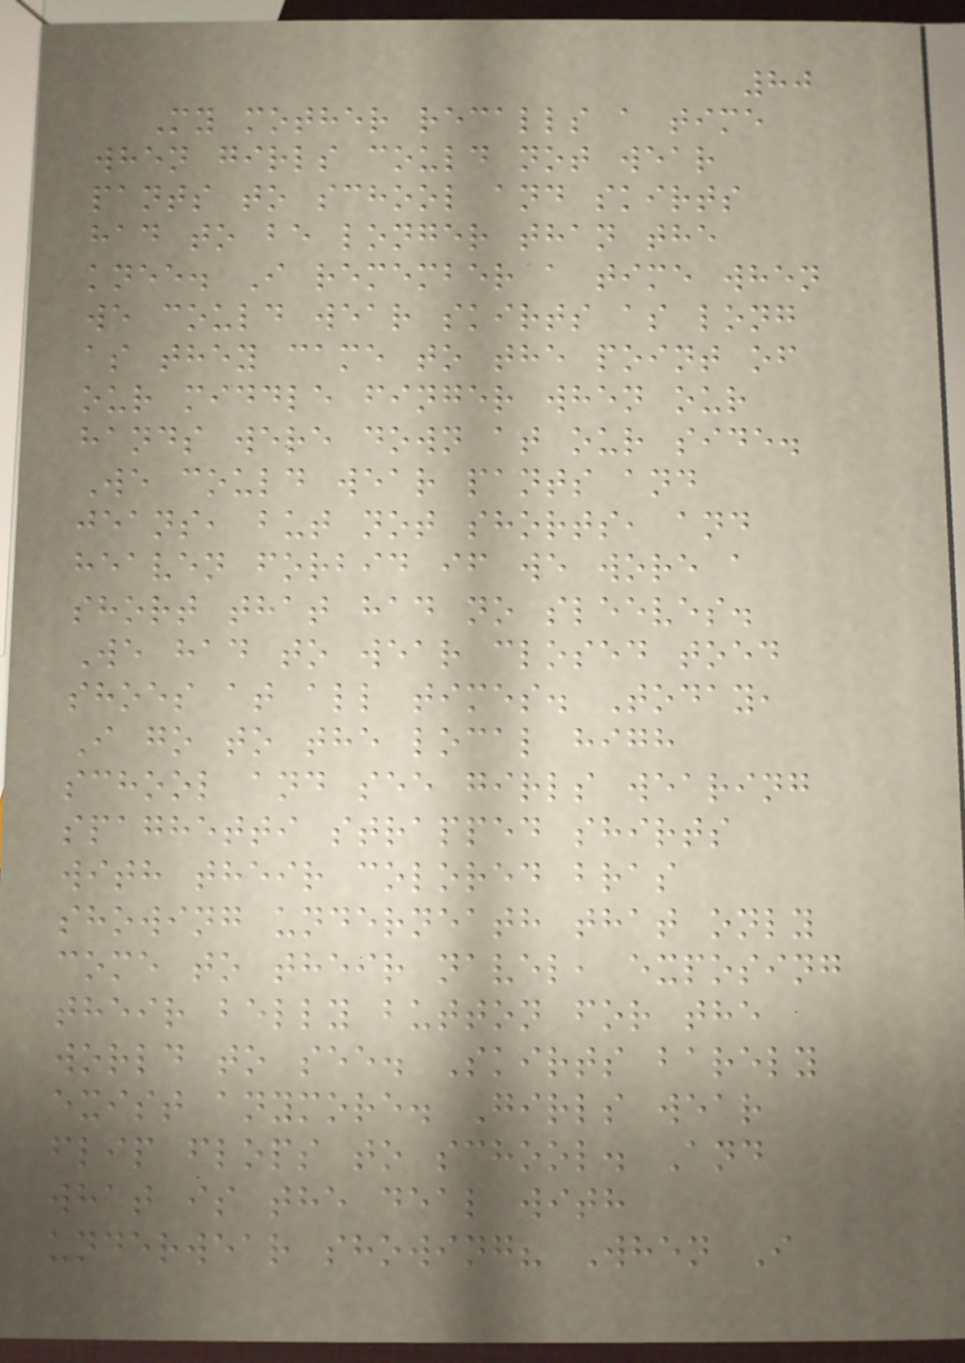80
My mother recalls a time
when girls could not wear
pants to school and skirts
had to be longer than the
knee. I remember a time when
we could wear skirts as long
as they came to the point of
our middle finger when our
hands were down at our side.
We could wear pants and
jeans, but not shorts, and
heaven forbid if we wore a
short that had no sleeves.
We had to wear closed toed
shoes at all times. Today,
I go to the local high
school and see girls wearing
spaghetti strapped shirts
with their colored bras
showing underneath that only
come to their navel, exposing
their belly button for the
world to see. Skirts barely
exist anymore. Girls wear
flip flops to school. And
what is the deal with
underwear showing? When I
